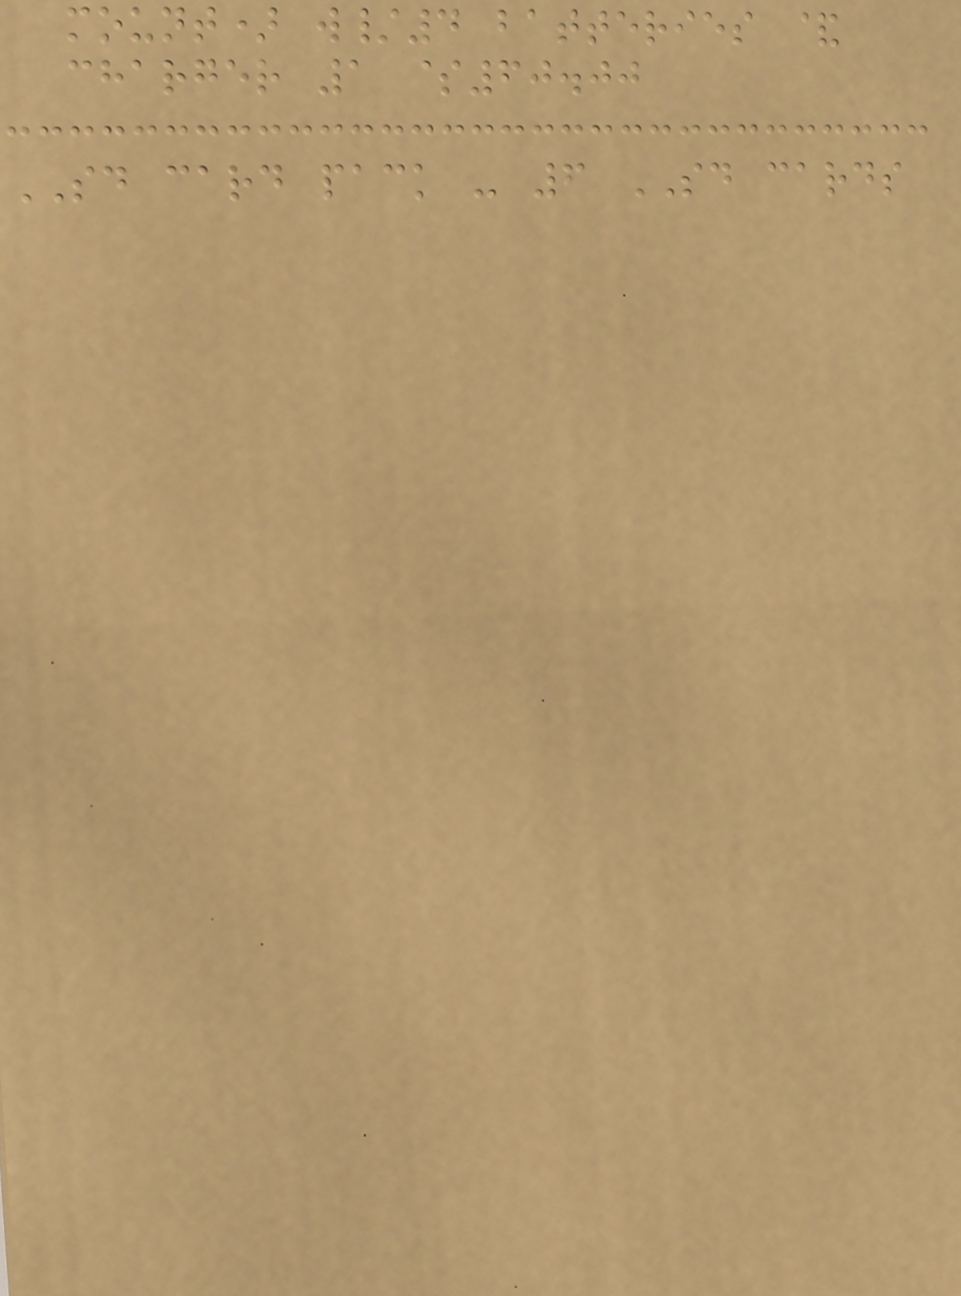mount) w/4 batteries &
charger 1 $60.00
SD card pack - 6 SD cards
